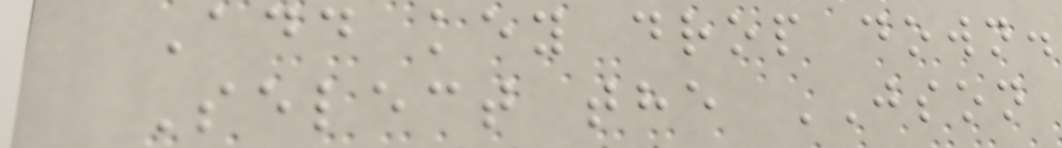Add key drop down.
Select the JSON
